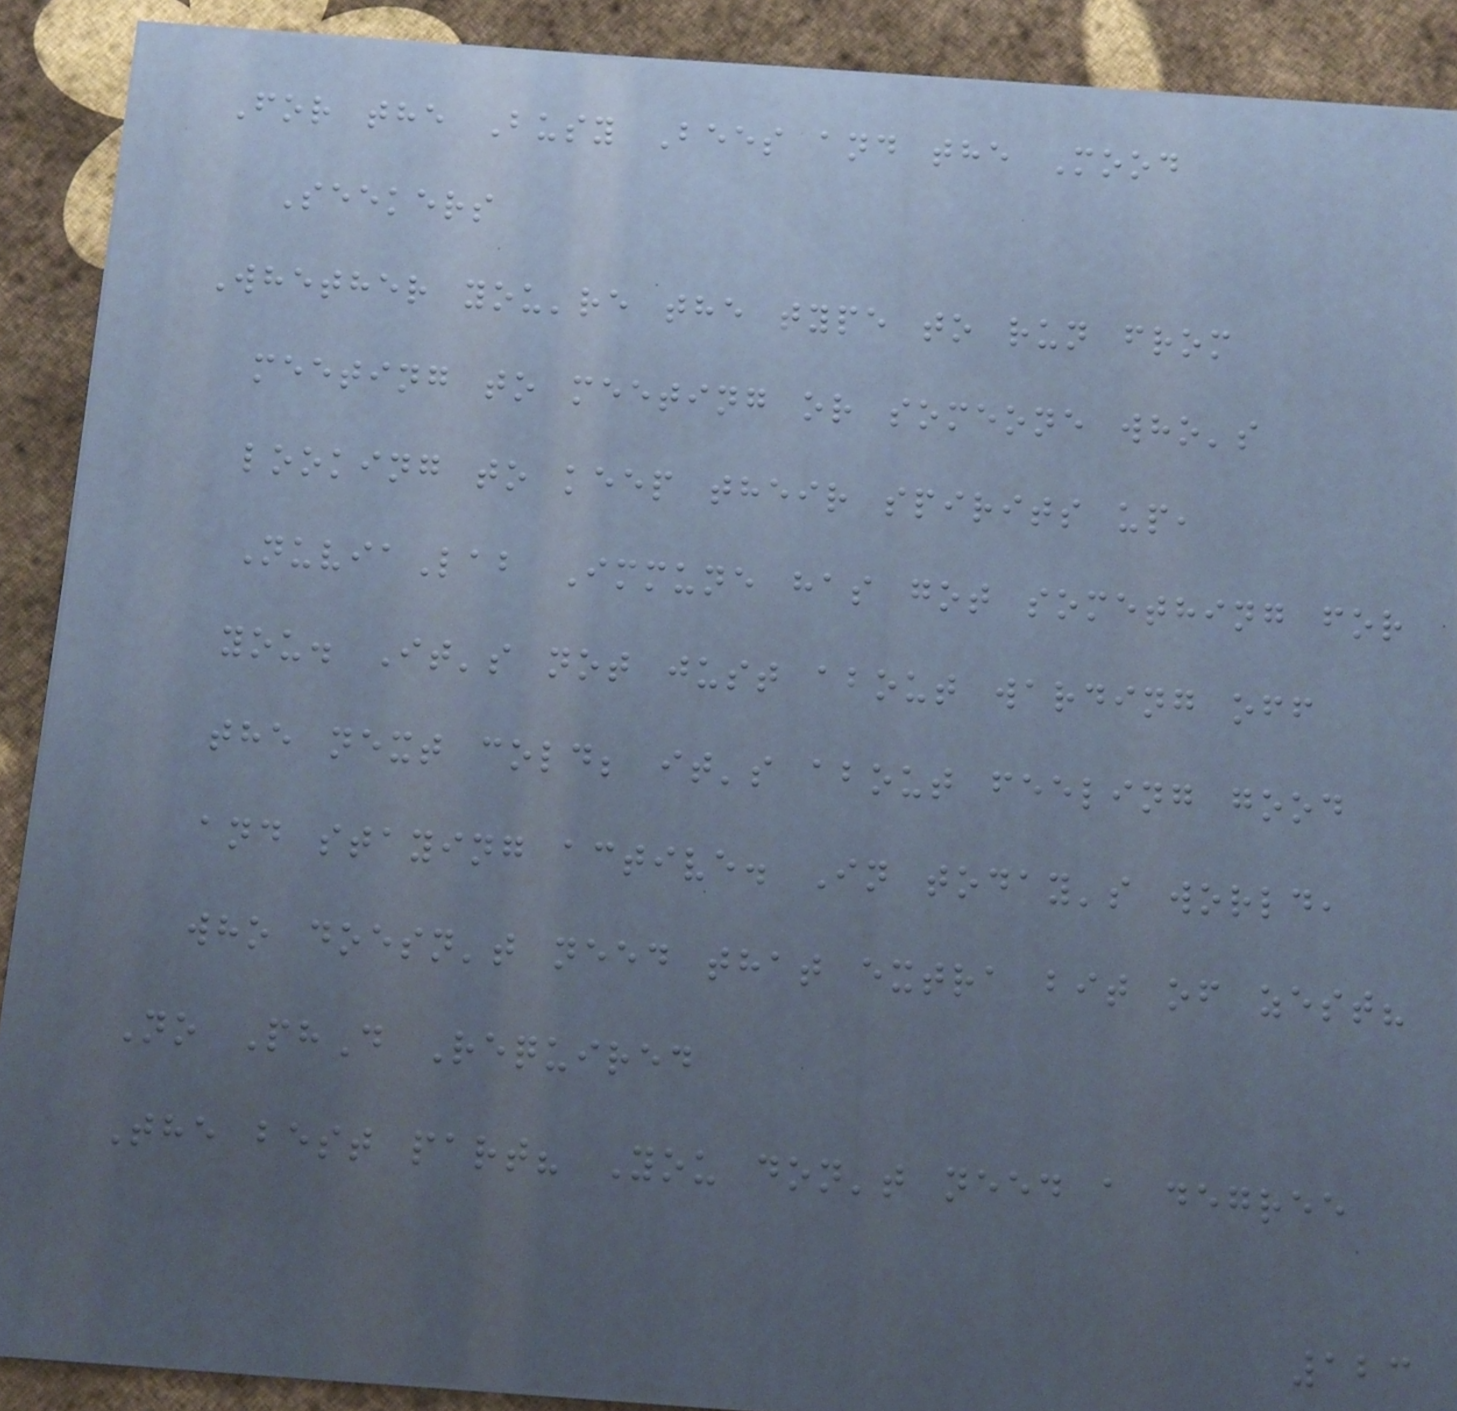For the Busy Bees and the Mood
Seekers
Whether you're the type to run from
meeting to meeting or someone who's
looking to keep their spirits up,
NuviaLab Immune has got something for
you. It's not just about warding off
the next cold; it's about feeling good
and staying active. In today's world,
who doesn't need that extra bit of zest?
No PhD Required
The best part? You don't need a degree
123
